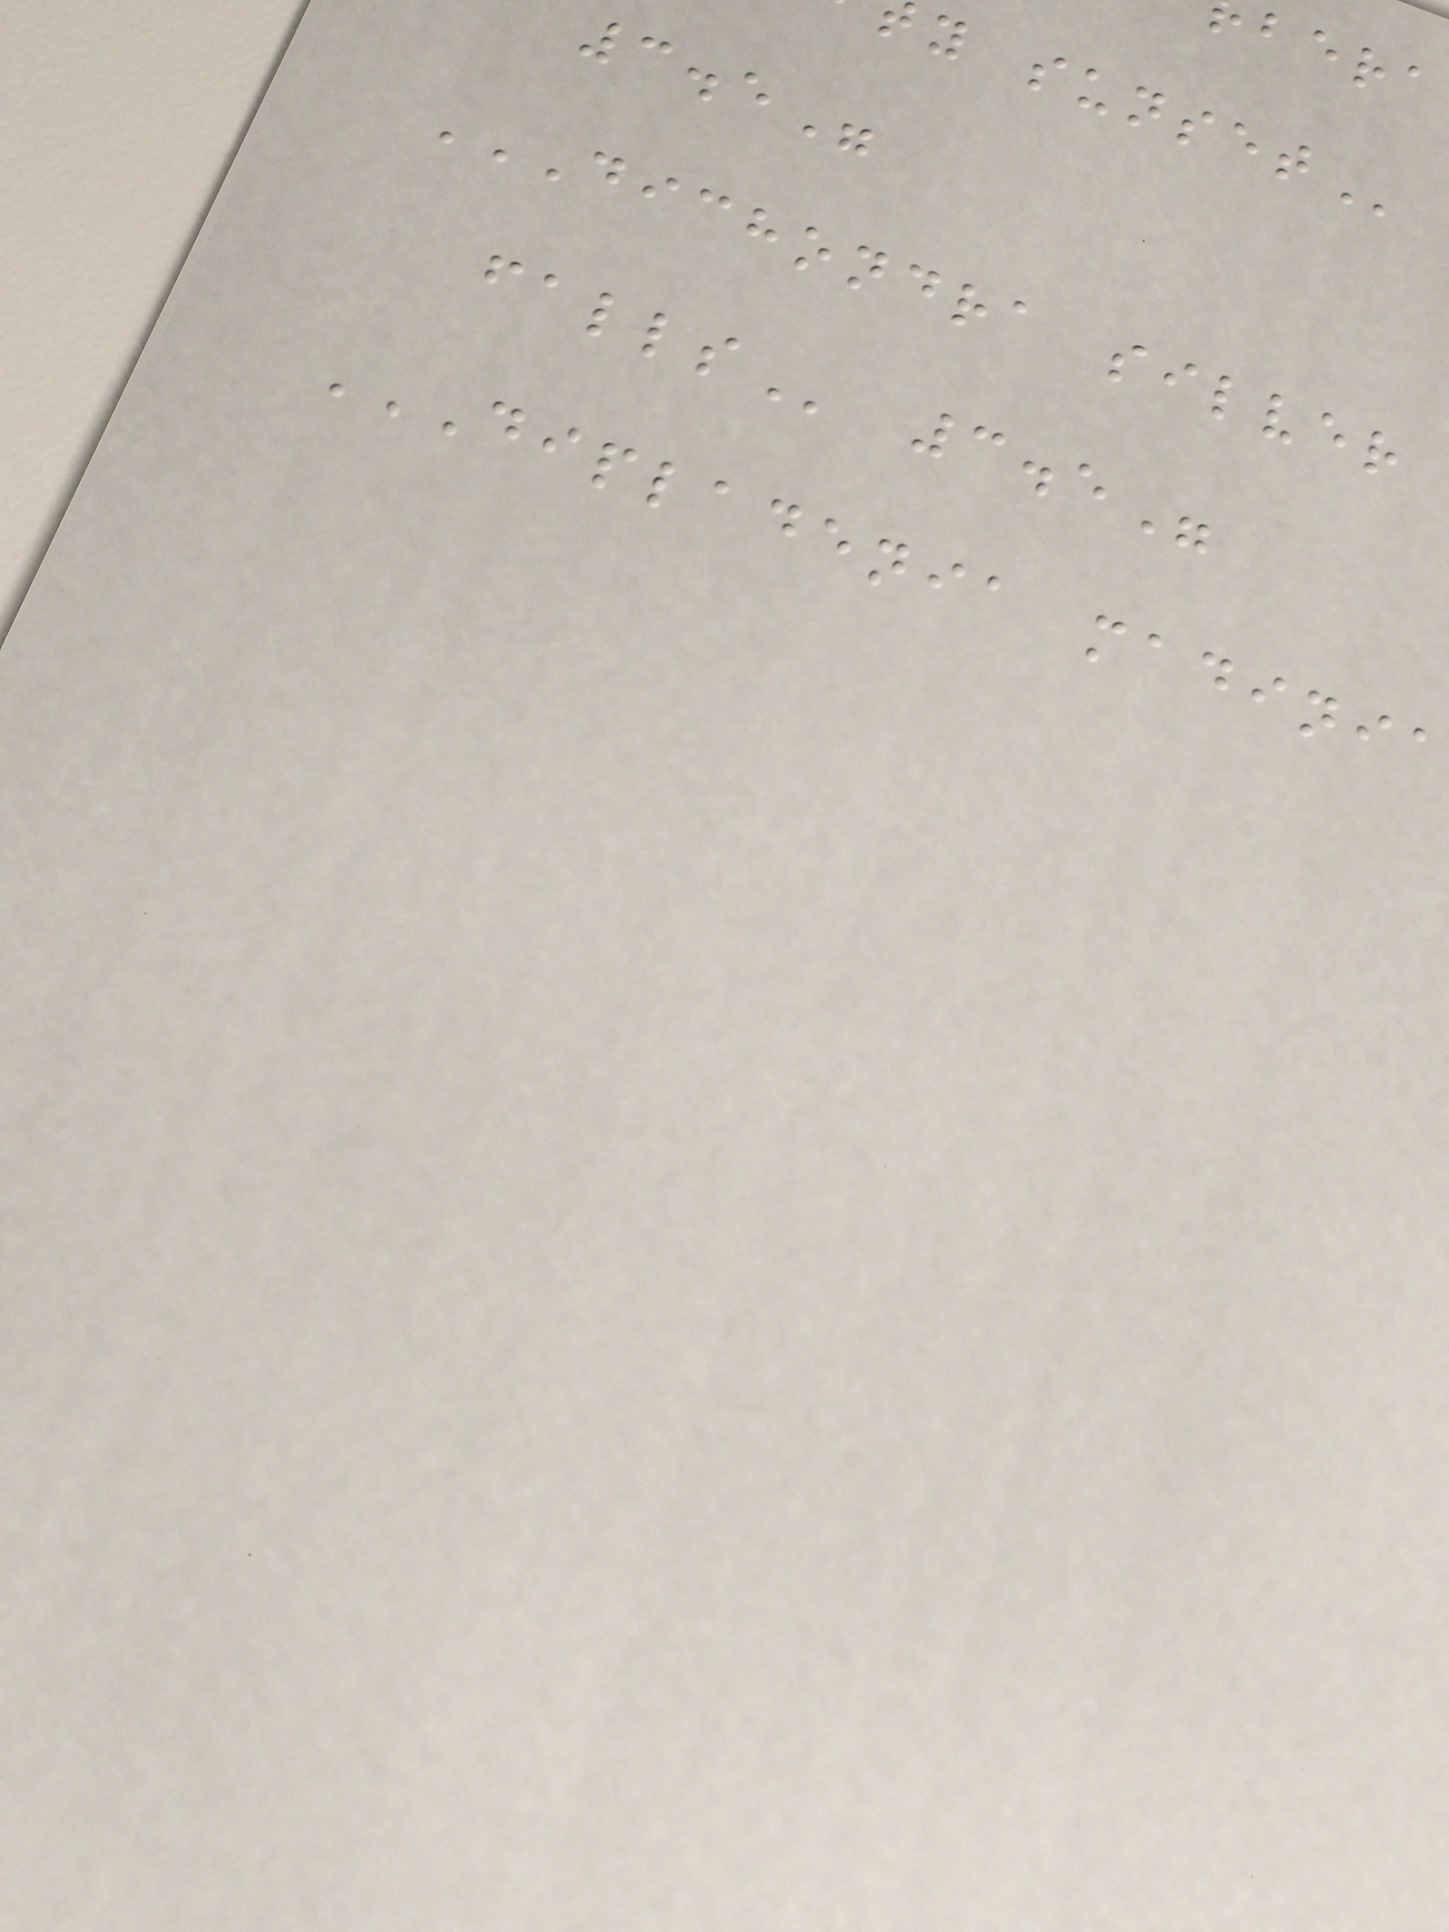3.5"
DICHONDRA SILVER
3.5"
DIPLADENIA MADINIA
